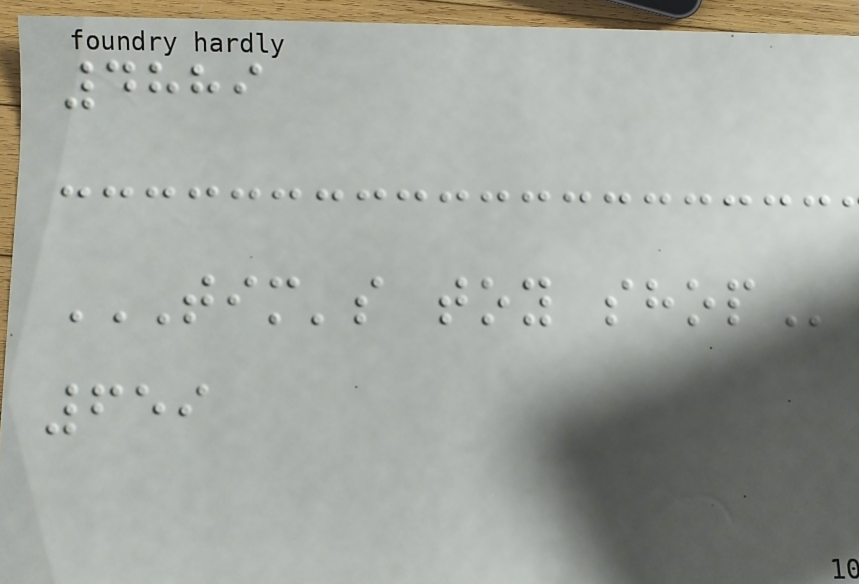4889
TIM'S TOY SHOP
659
